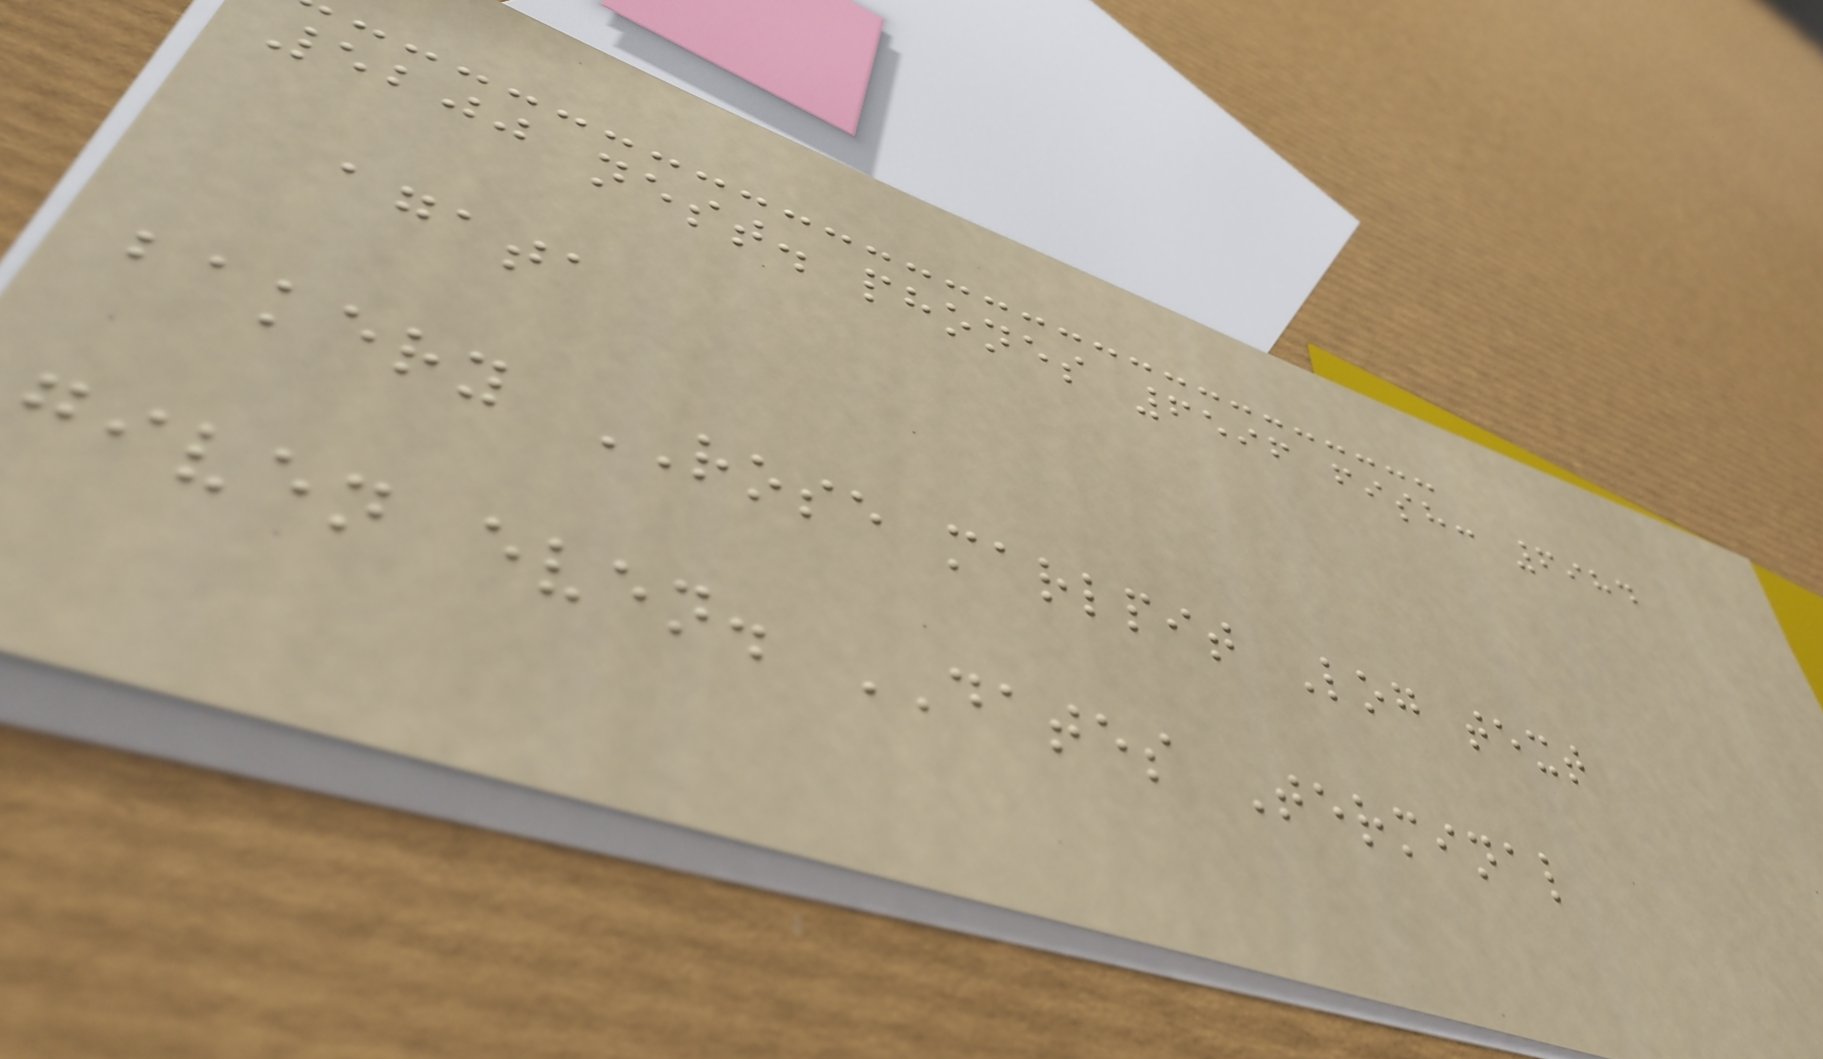5200 nest. phones 6596 fish: 6984
agata
bakery ROSE marlpit Log text
given even. DATES Terminal
